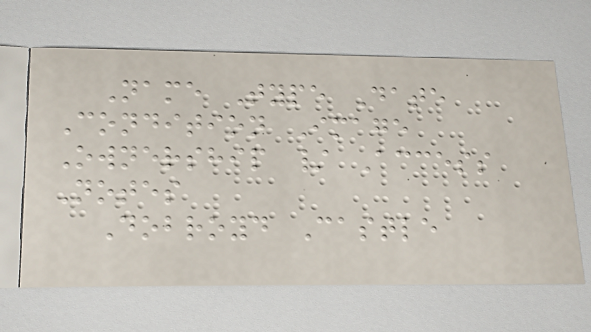Name Type Date
Condition Image
Ownership / Access
Notes
Dobroyd Castle
